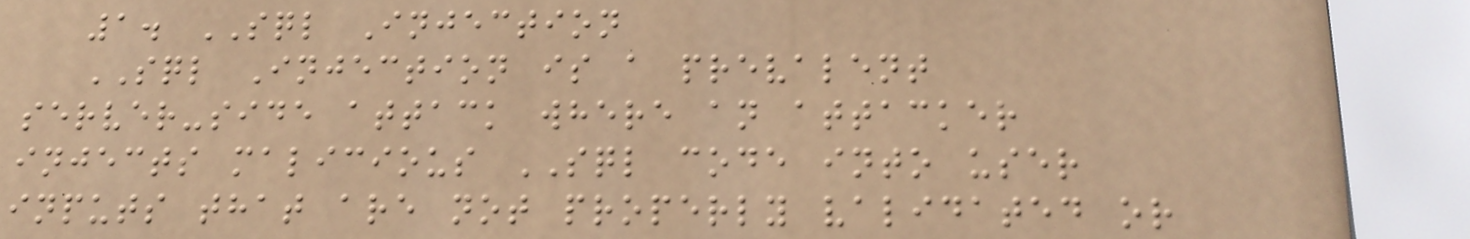1. SQL Injection
SQL Injection is a prevalent
server-side attack where an attacker
injects malicious SQL code into user
inputs that are not properly validated or
